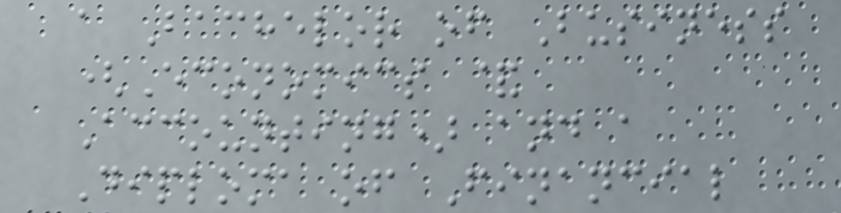a Bachelor of Business
(Economics &
Accounting) and a
Diploma of Financial
